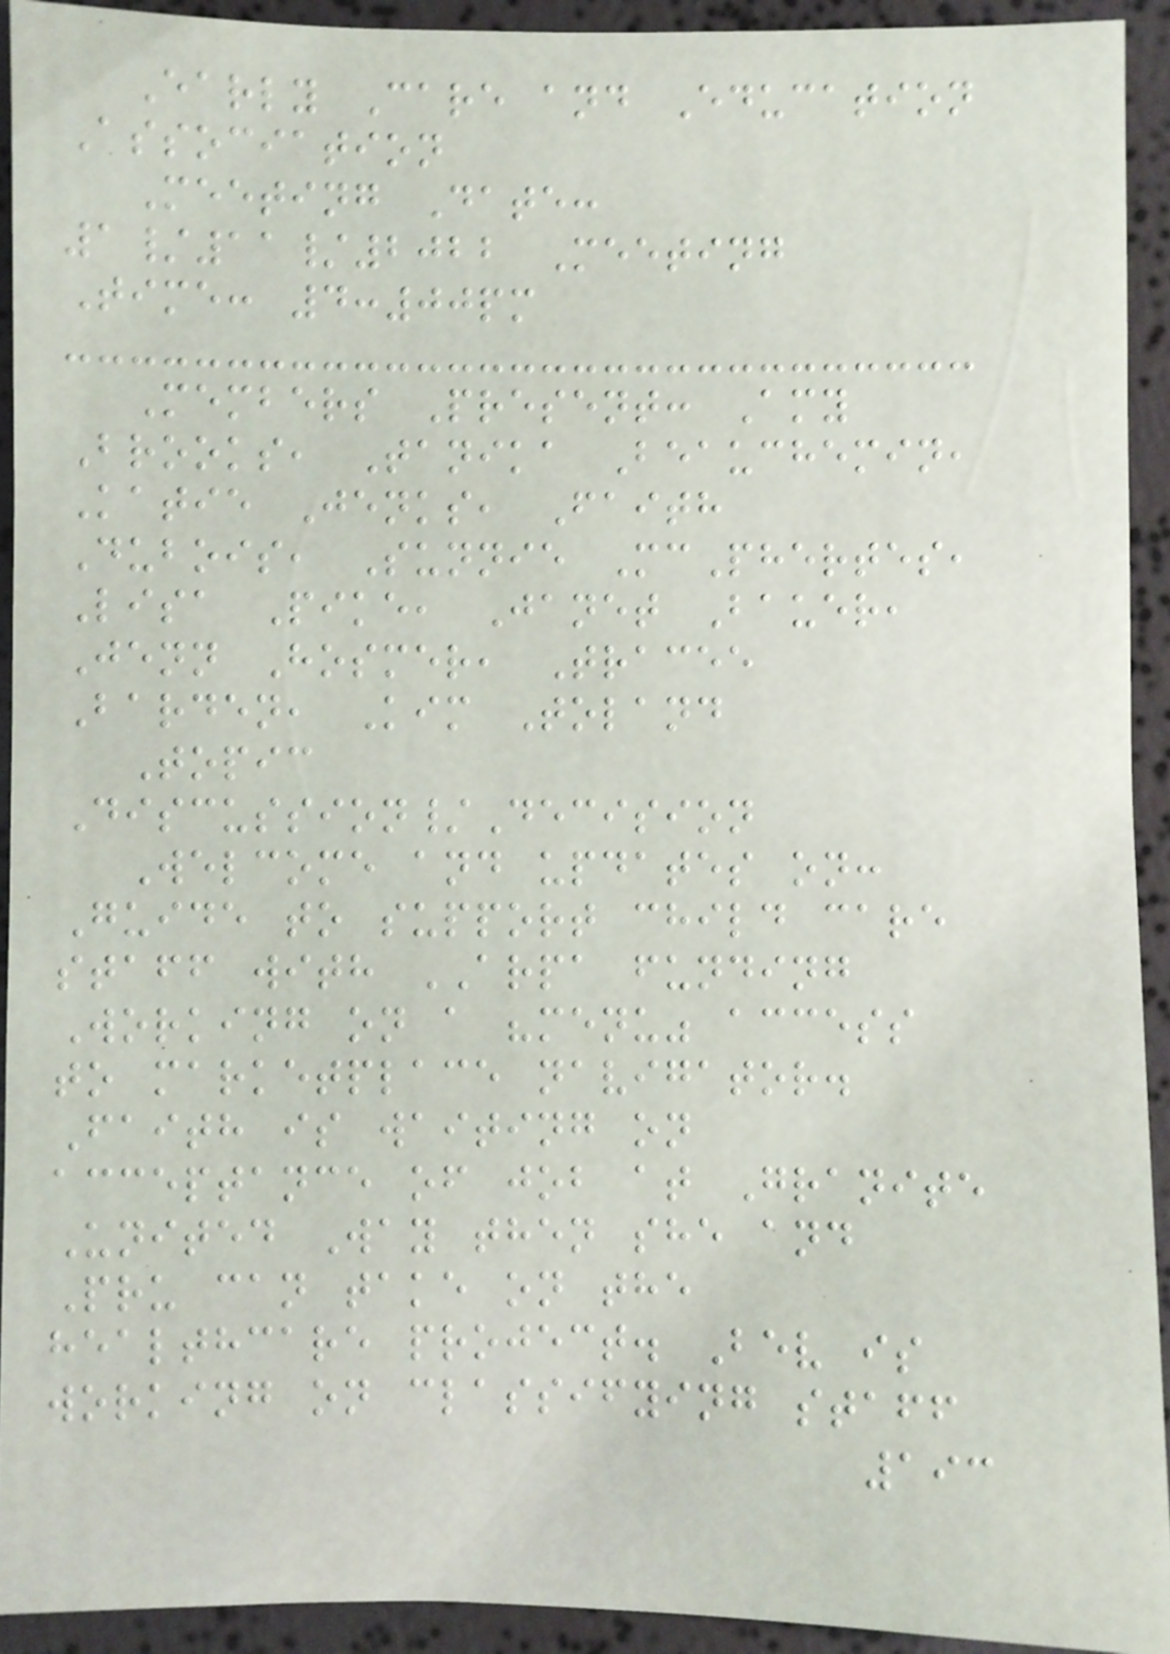Early Care and Education
Association
Meeting Date:
1/11/2022 Meeting
Time: 4:00pm
Members Present: Amy
Brooks, Tanika Beauchemin,
Katie Jenks, Faith
Dubois, Sunnie McPhertes,
Lisa Pike, Janet Bauer,
Jenn Hosmer, Tracee
Barden, Kim Toland
Topic
Discussion/Decision
Welcome and updates on:
Guide to support child care
staff with ARPA funding
Working on a "menu" access
to marketplace navigator.
Faith is waiting on
acceptance of job at Granite
United Way then she and
Pru can take on the
healthcare project. Bev is
working on classifying staff
193
